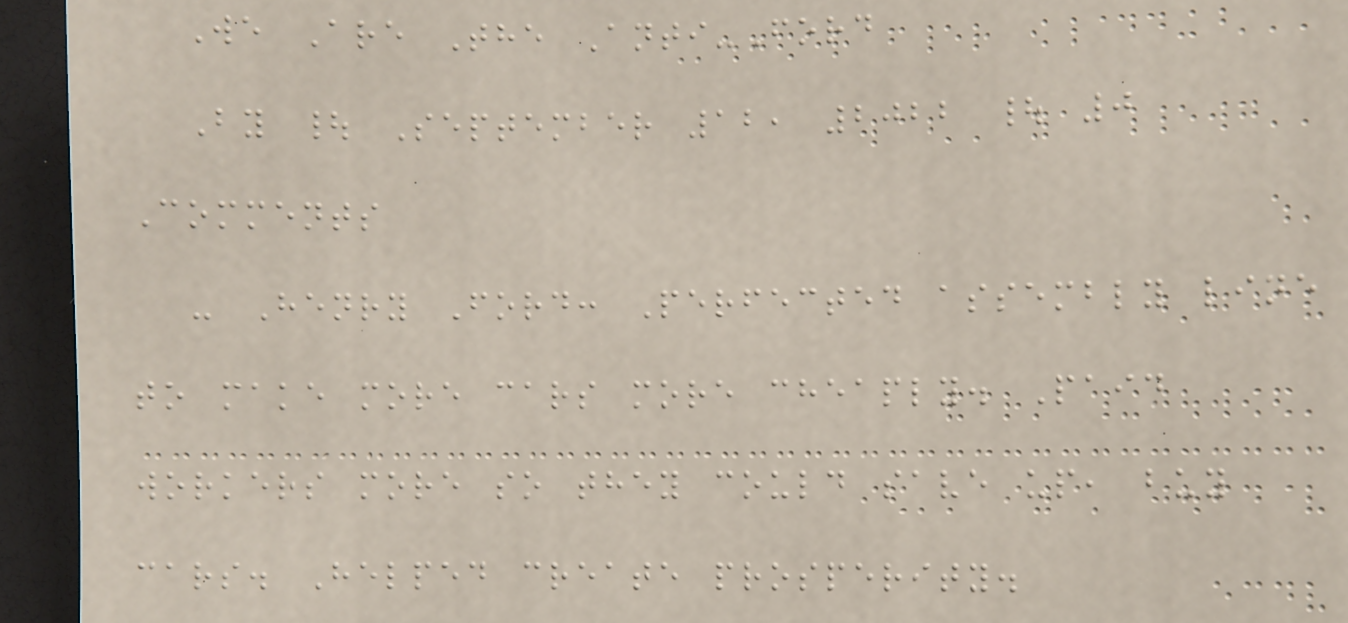We Are The Anti-Ford
By | September 12, 2022 | 0
Comments
- Henry Ford: Perfected assembly line
to make more cars more cheaply. Paid
workers more so they could save up, buy
cars. Helped create prosperity.
